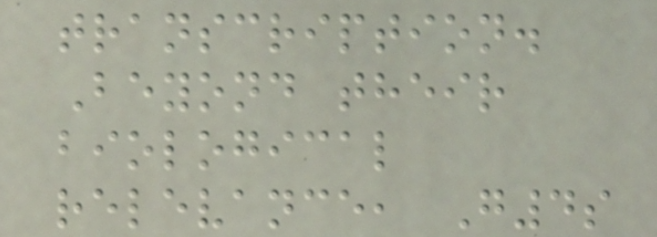transcription.
Beyond their
biological
relevance, G4s
